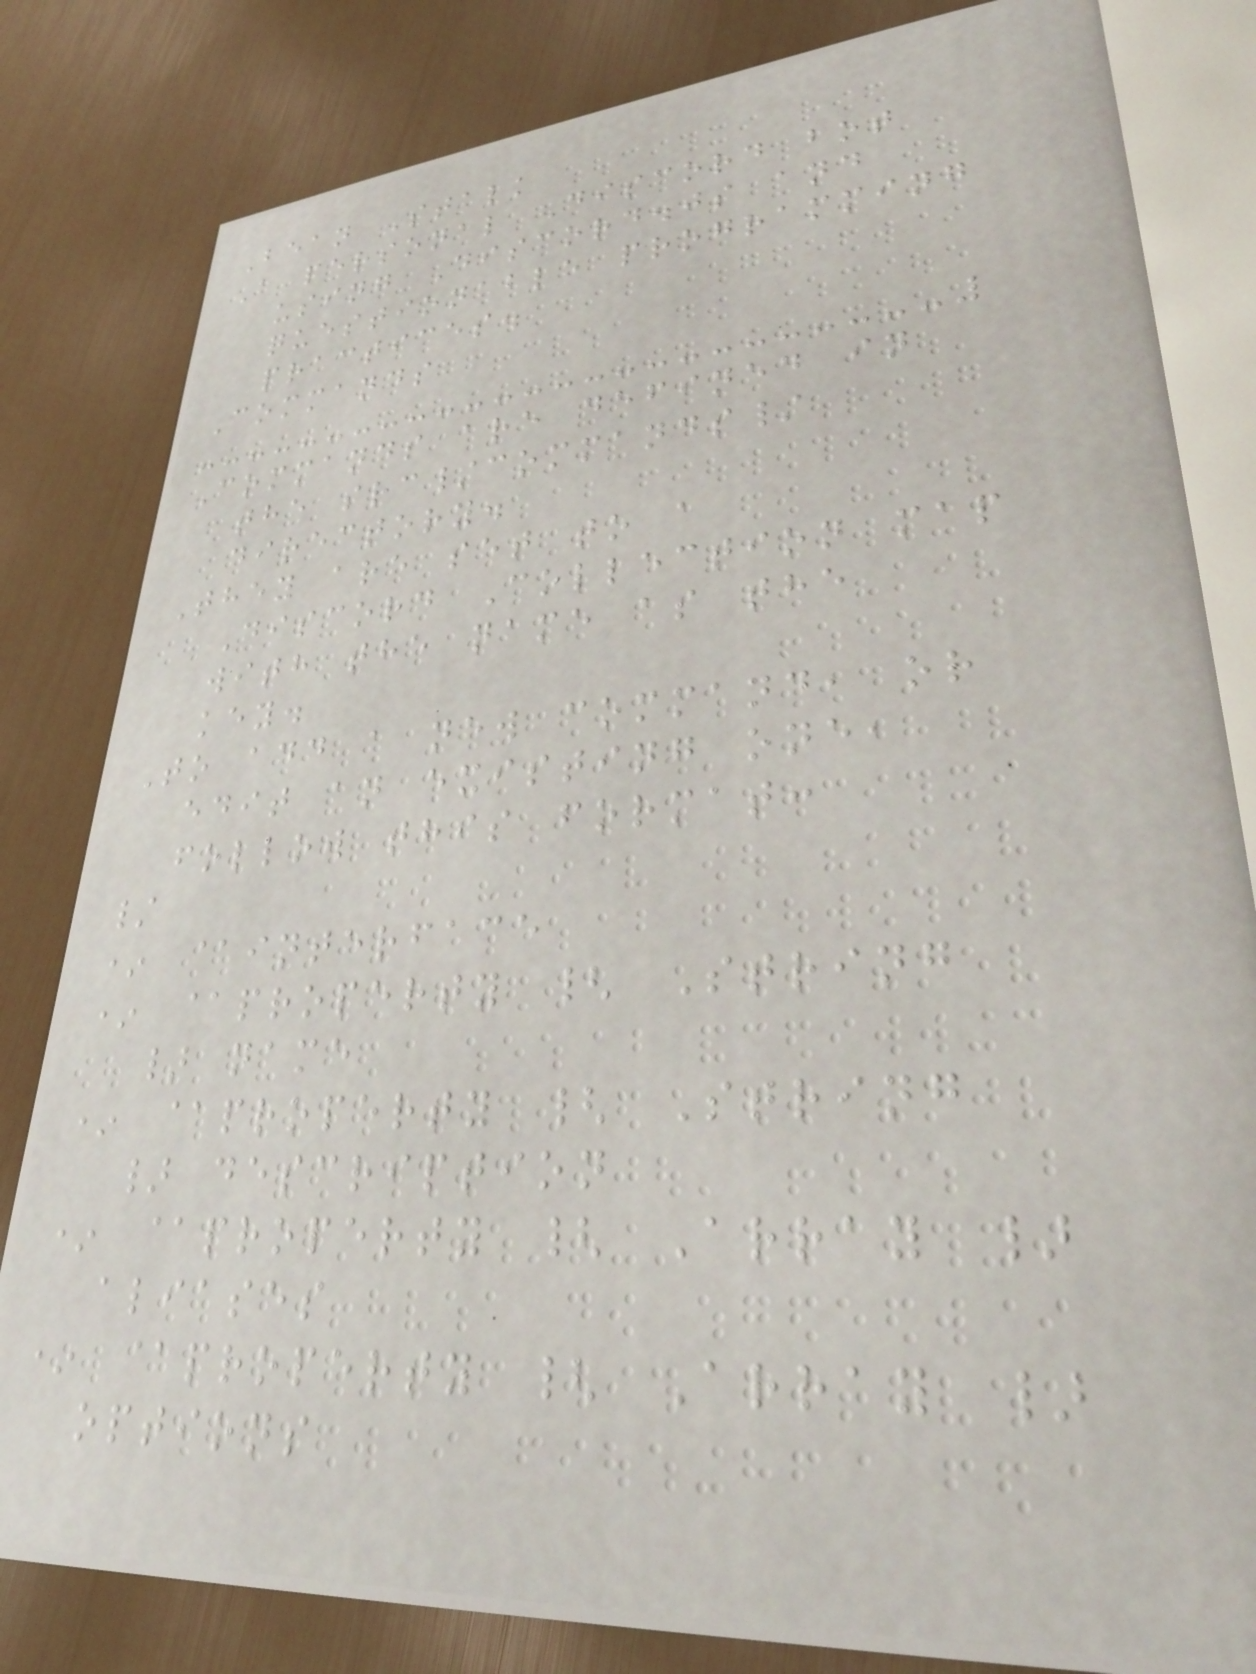Bean Stalk
A personal Discord bot
using Discord.js and
questionable programming
practices.
Commands
Commands are defined in
the src/commands/
directory.
They are set to a
Discord Collection map
with the name as the
key.
To add a new command, or
edit an existing one,
follow this format:
/
* @interface
* @property { String
} name
* @property { String
} description
* @property { Array }
aliases
* @property { Array }
options
